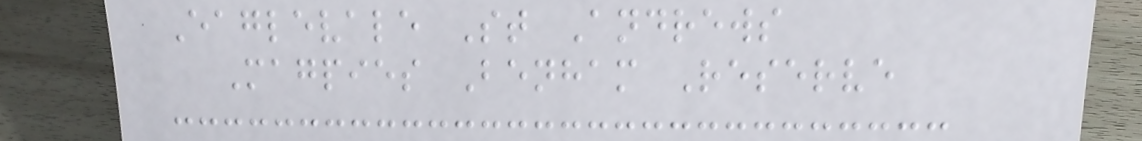Eaglevale St Andrews
Magpies Benham Reserve
